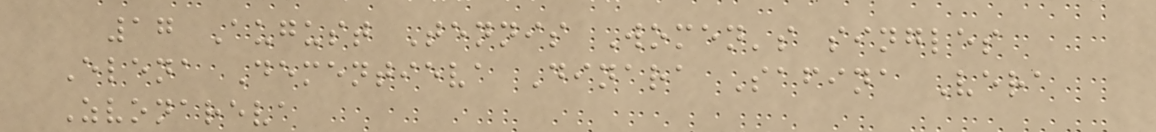17 August Tennis Women's singles
Elena Dementieva Dinara Safina Vera
Zvonareva
